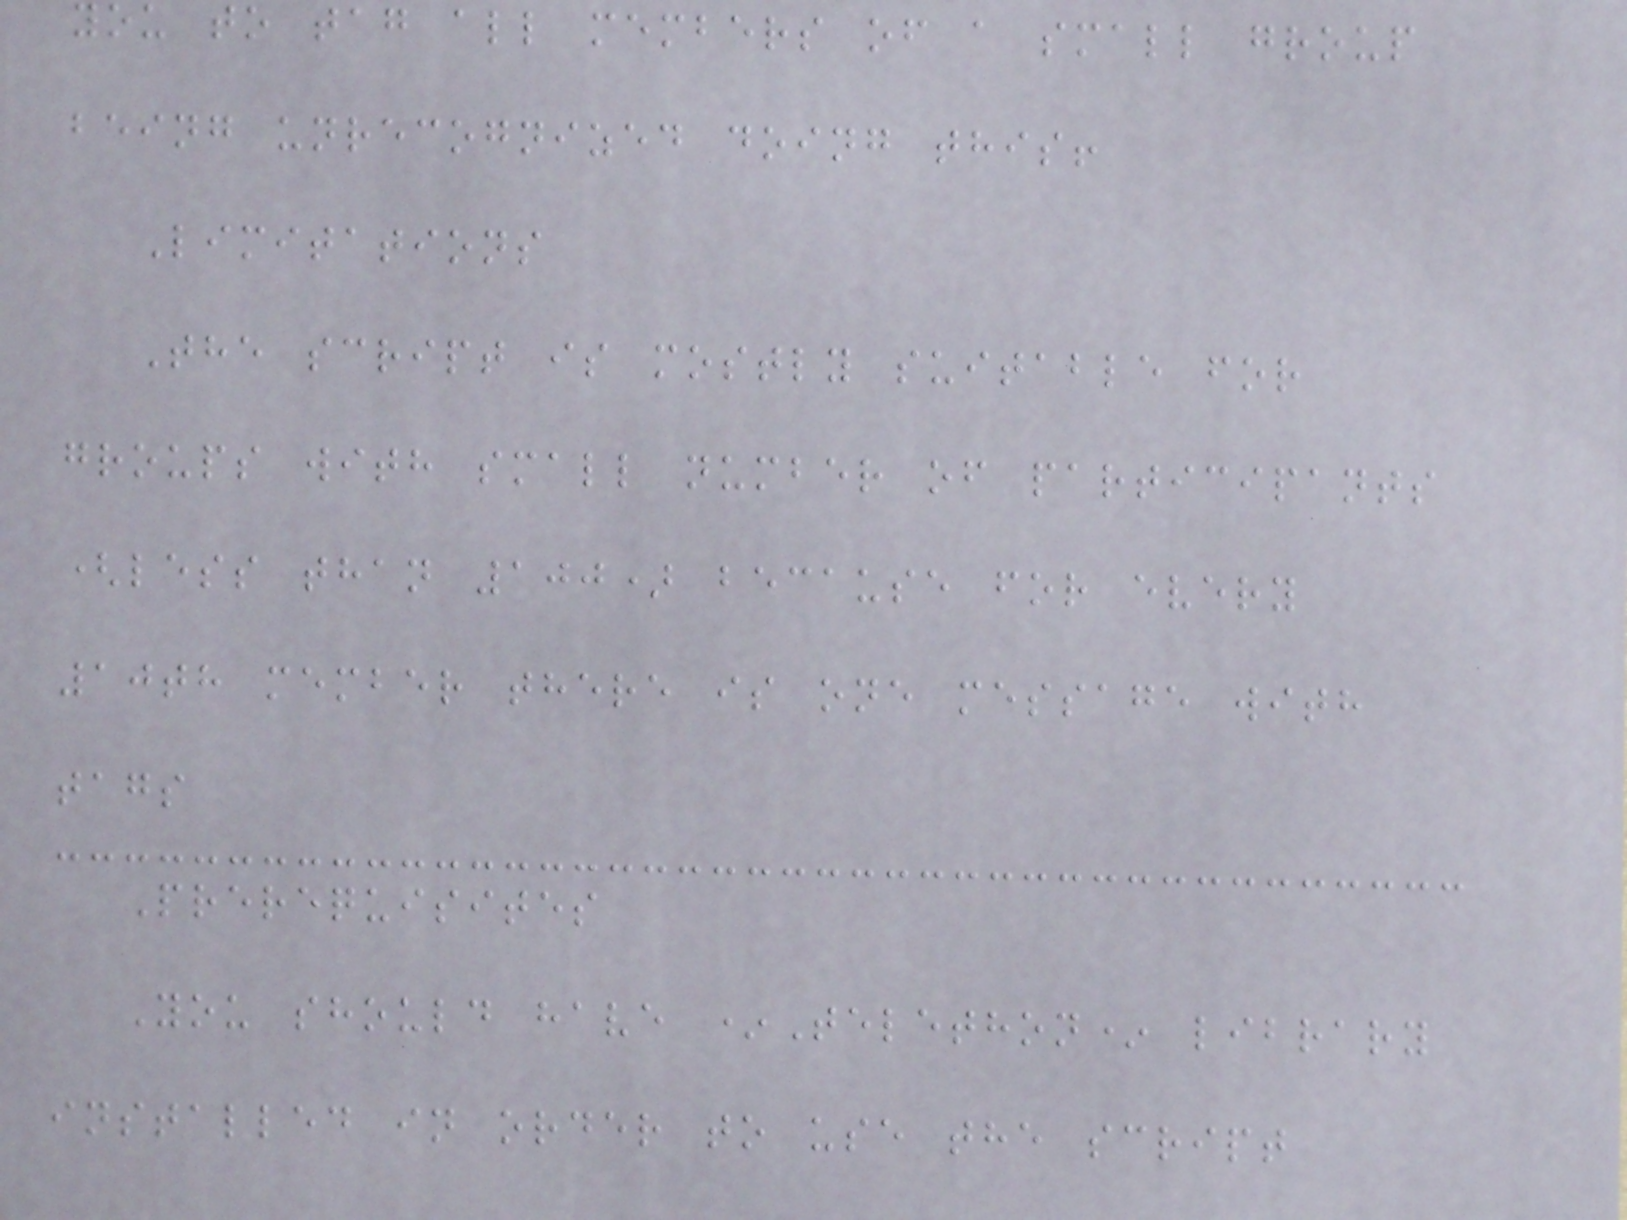you to tag all members of a small group
being unrecognized doing this!
Limitations
The script is mostly suitable for
groups with small number of participants
(less than 100) because for every
10th member there is one message with
tags
Prerequisites
You should have *Telethon* library
installed in order to use the script
